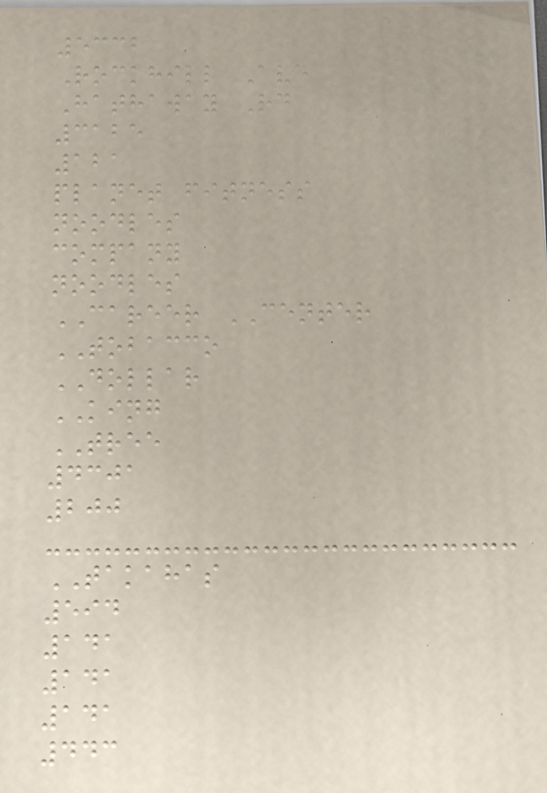5332
Rockhill Ave
Hathaway Rd
3125
121
planet fitness
noodles
company
noodles
CAREER CENTER
TOBACCO
DOLLAR
KING
TREE
4301
200
TAKAHAS
594
141
141
141
443
